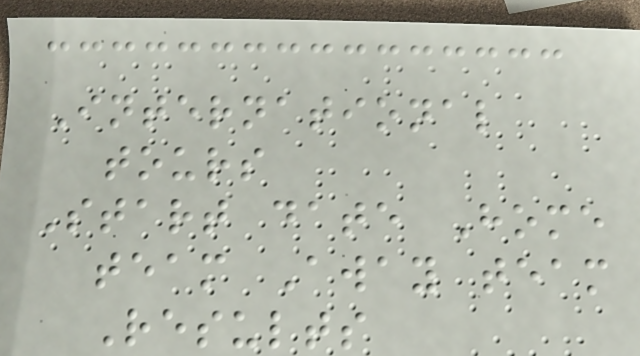International
tours
Start date Home
team Away team
Results
